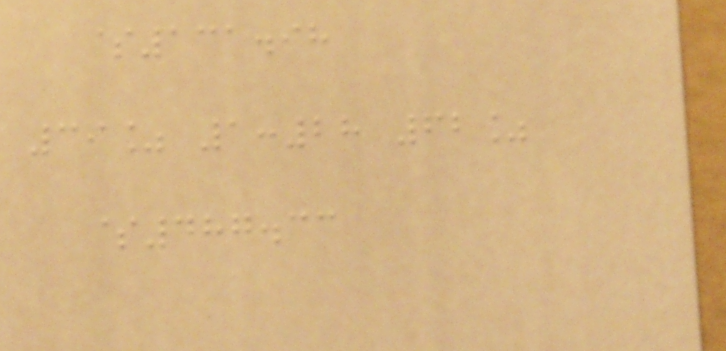$131.98
39% 1:28 62%
$487.33
